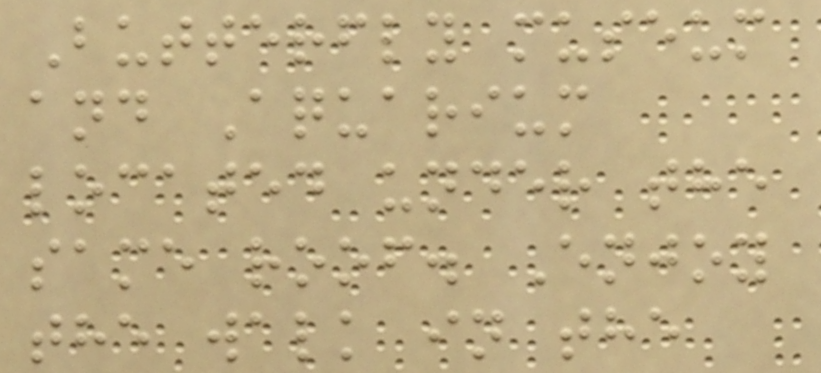Butterfly museum
and Aquarium
located under the
same roof. Enjoy
the walk in the
